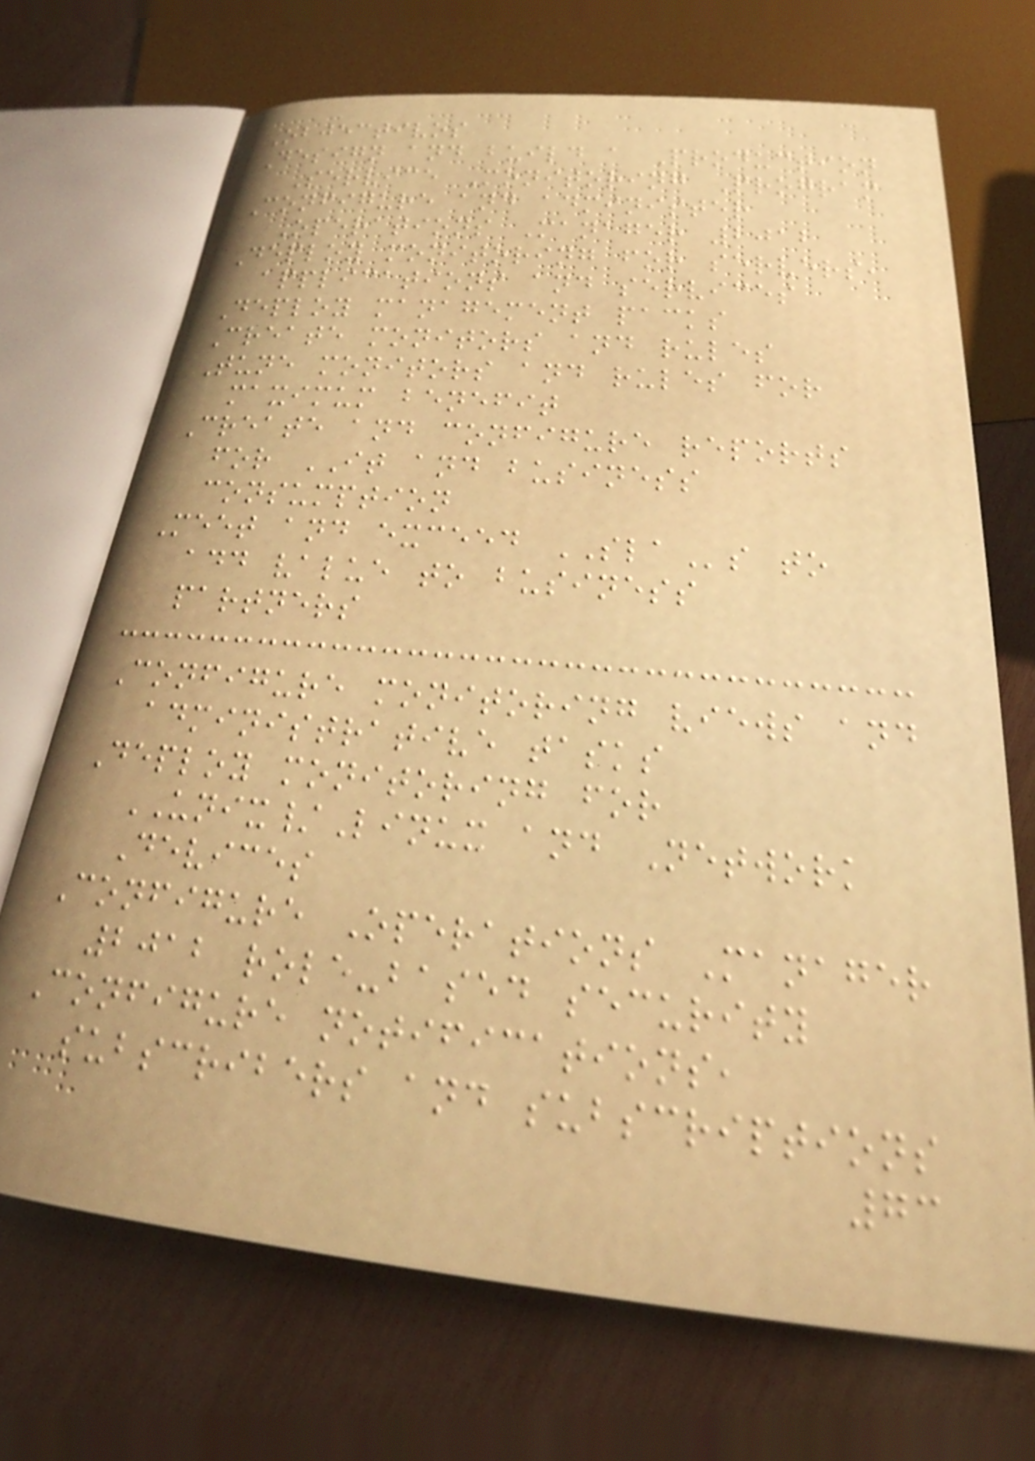Objectivos
Design and build a Production
Service Monitoring Program
Configure and administer
Operations Manager 2012
Deploy monitoring for servers,
applications and services
Deploy management packs
Create monitors and rules
Tune monitors and rules for
maximum benefit
Create and configure reports
for IT and business
consumption
Meet and exceed SLAs to
add value to business
partners
Configure monitoring views and
administrative tasks
Deploy monitoring for
UNIX/Linux and Network
Devices
Configure Operations Manager
2012 role-based security
Configure notifications,
subscribers and subscriptions
73
